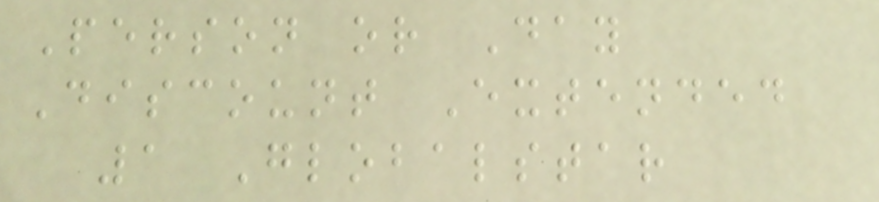Person or Day
Discount Extended
1 Globalstar
